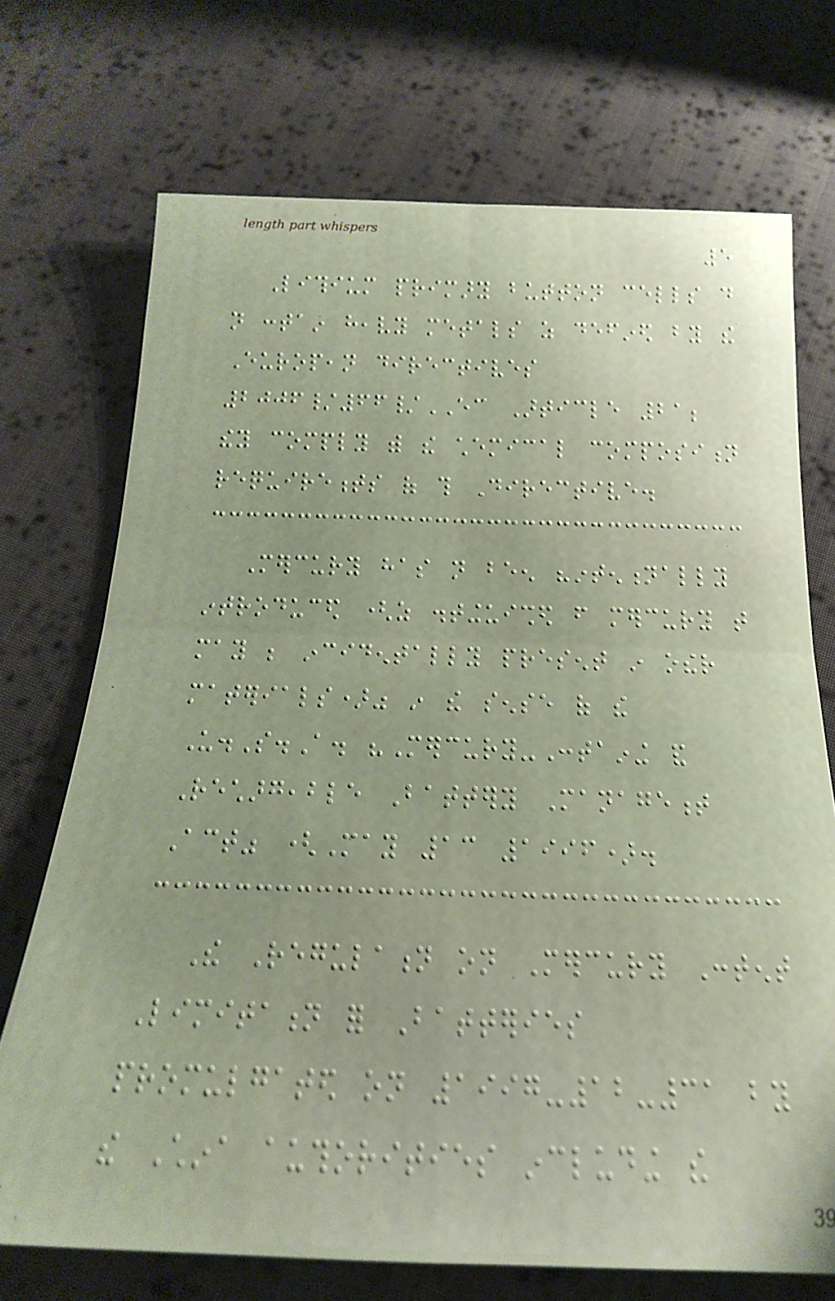5
Lithium primary button cells do
not contain heavy metals as defined by the
European directives
2006/66/EC Article 21;
they comply with the chemical composition
requirements of this Directive.
Mercury has not been "intentionally
introduced (as distinguished from mercury that
may be incidentally present in other
materials)" in the sense of the
U.S.A. "Mercury-Containing and
Rechargeable Battery Management
Act" (May 13 1996).
The Regulation on Mercury Content
Limitation for Batteries
promulgated on 1997-12-31 by
the China authorities including the
